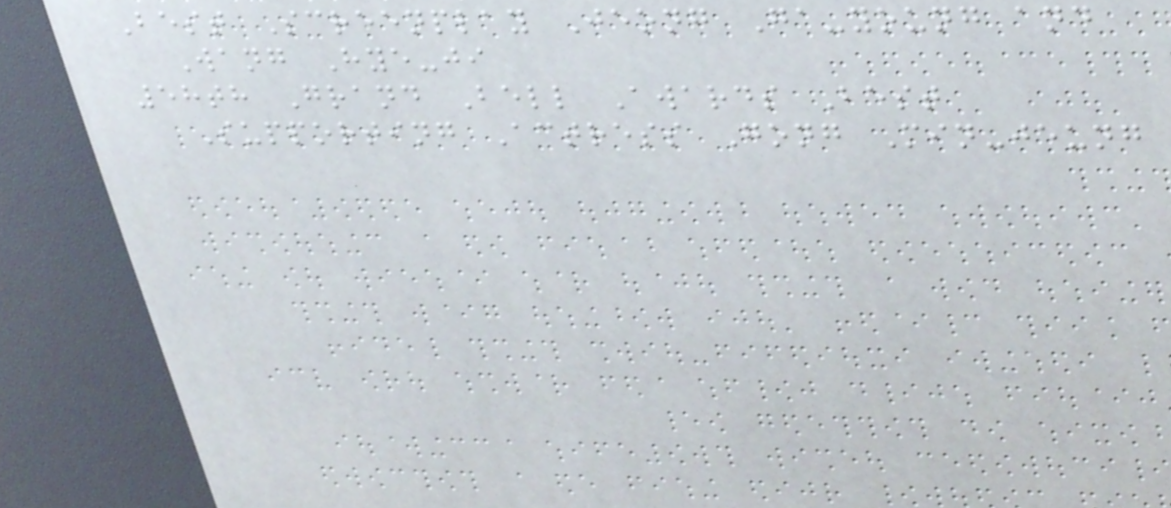Best Screenplay Jeong Ga-young and
Wang Hye-ji
58th Grand Bell Awards Best
Supporting Actress Gong Min-jeung
